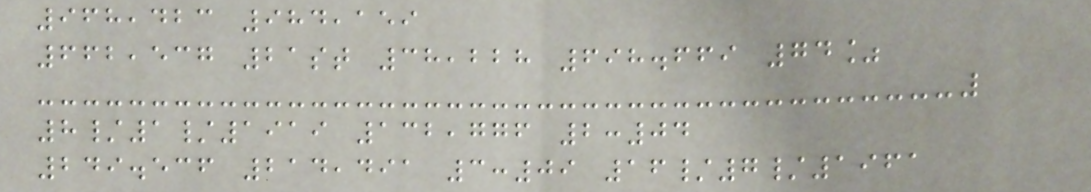968,423 984,159
662,537 21st 38,228 698.669 74%
8/1/1919 132,776 2:04
249.536 214,491 3:09 16/7/1961
